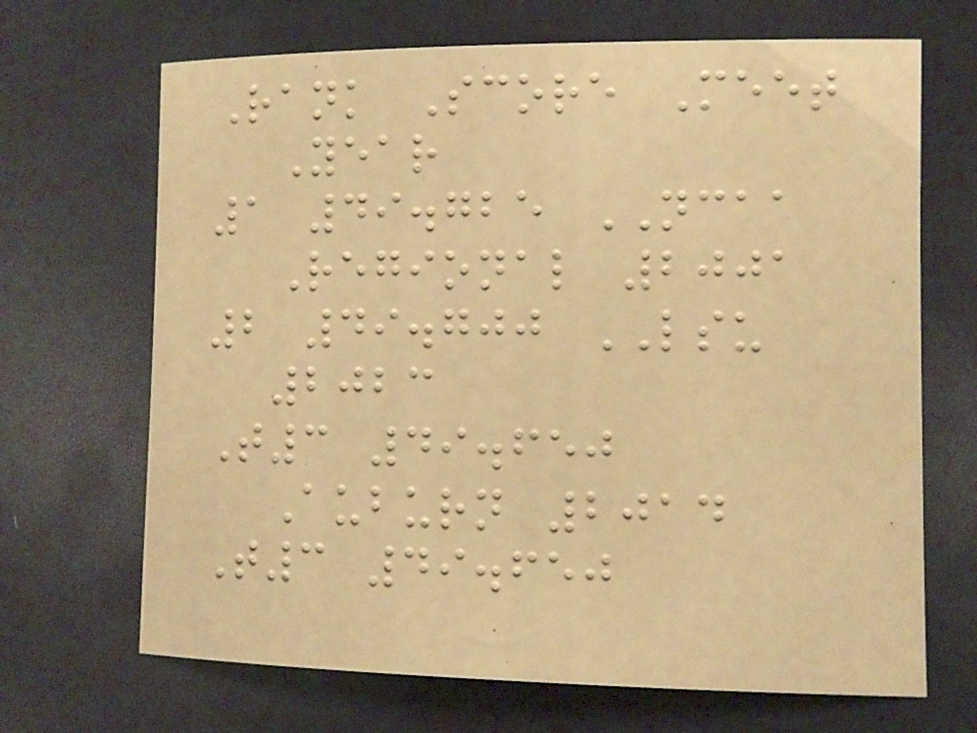Rank Score Meet
Year
1 49.725 NCAA
Regional 2001
2 49.700 LSU
2023
T3 49.650
Auburn 2014
T3 49.650
